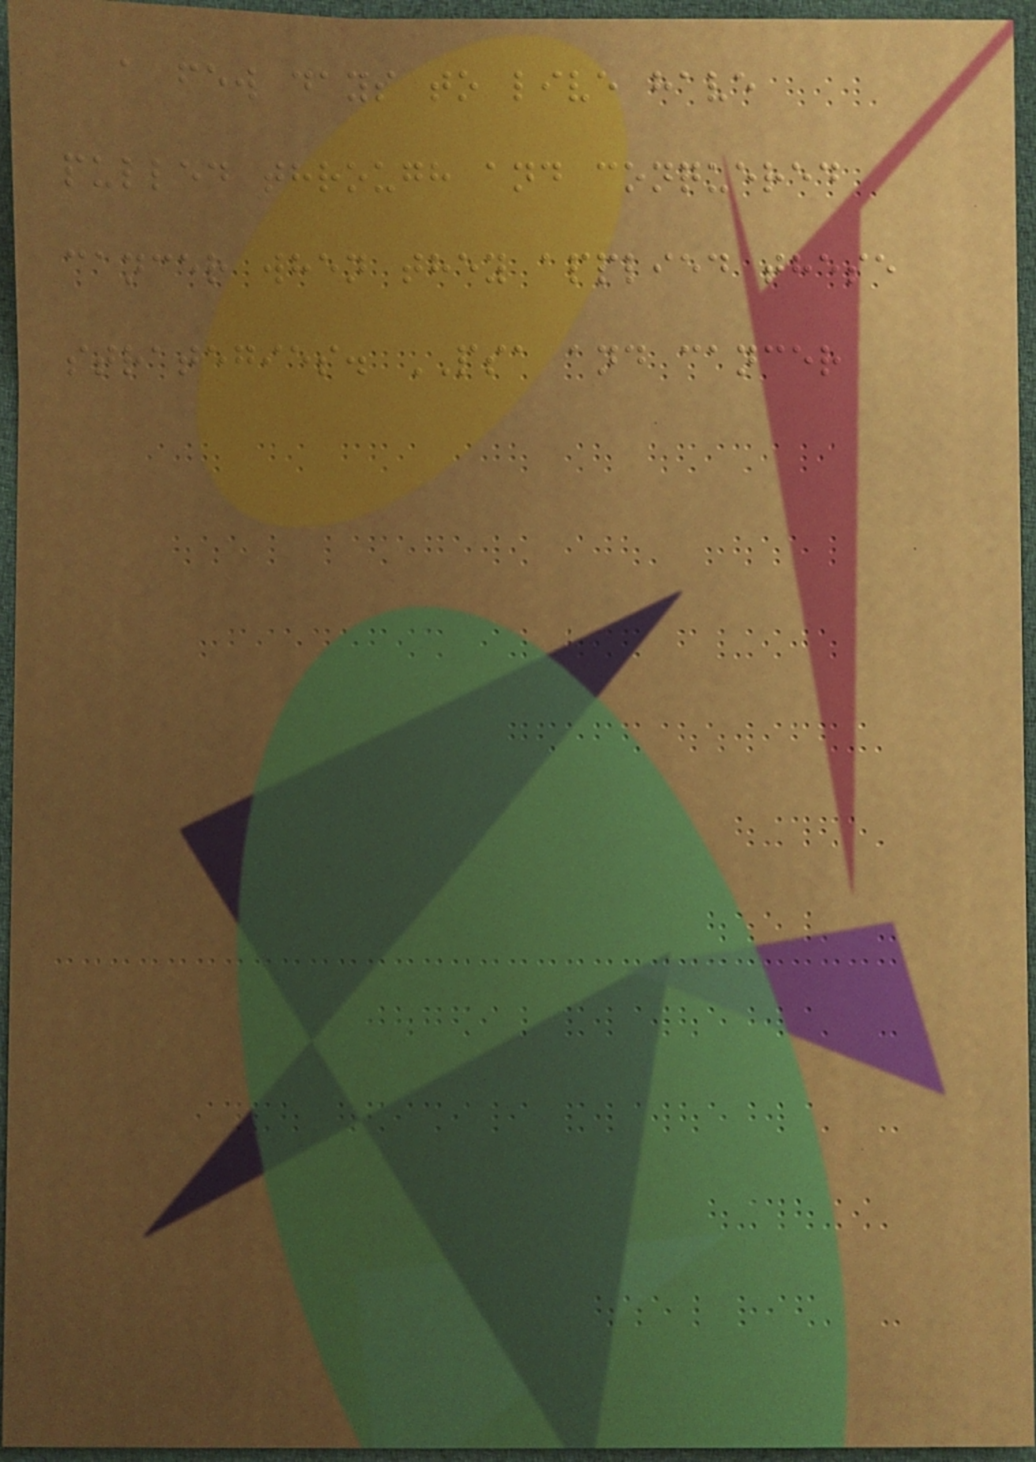a few days to live have
pulled through and conquered
cancer when they applied these
strategies. PSA and cancer
